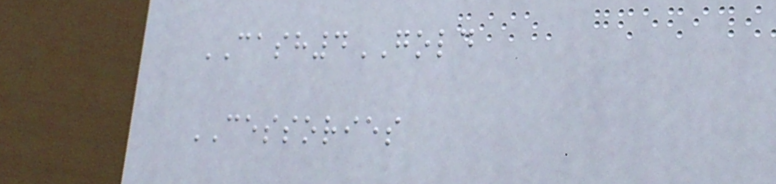CASH4GOLD
CESSORIES
